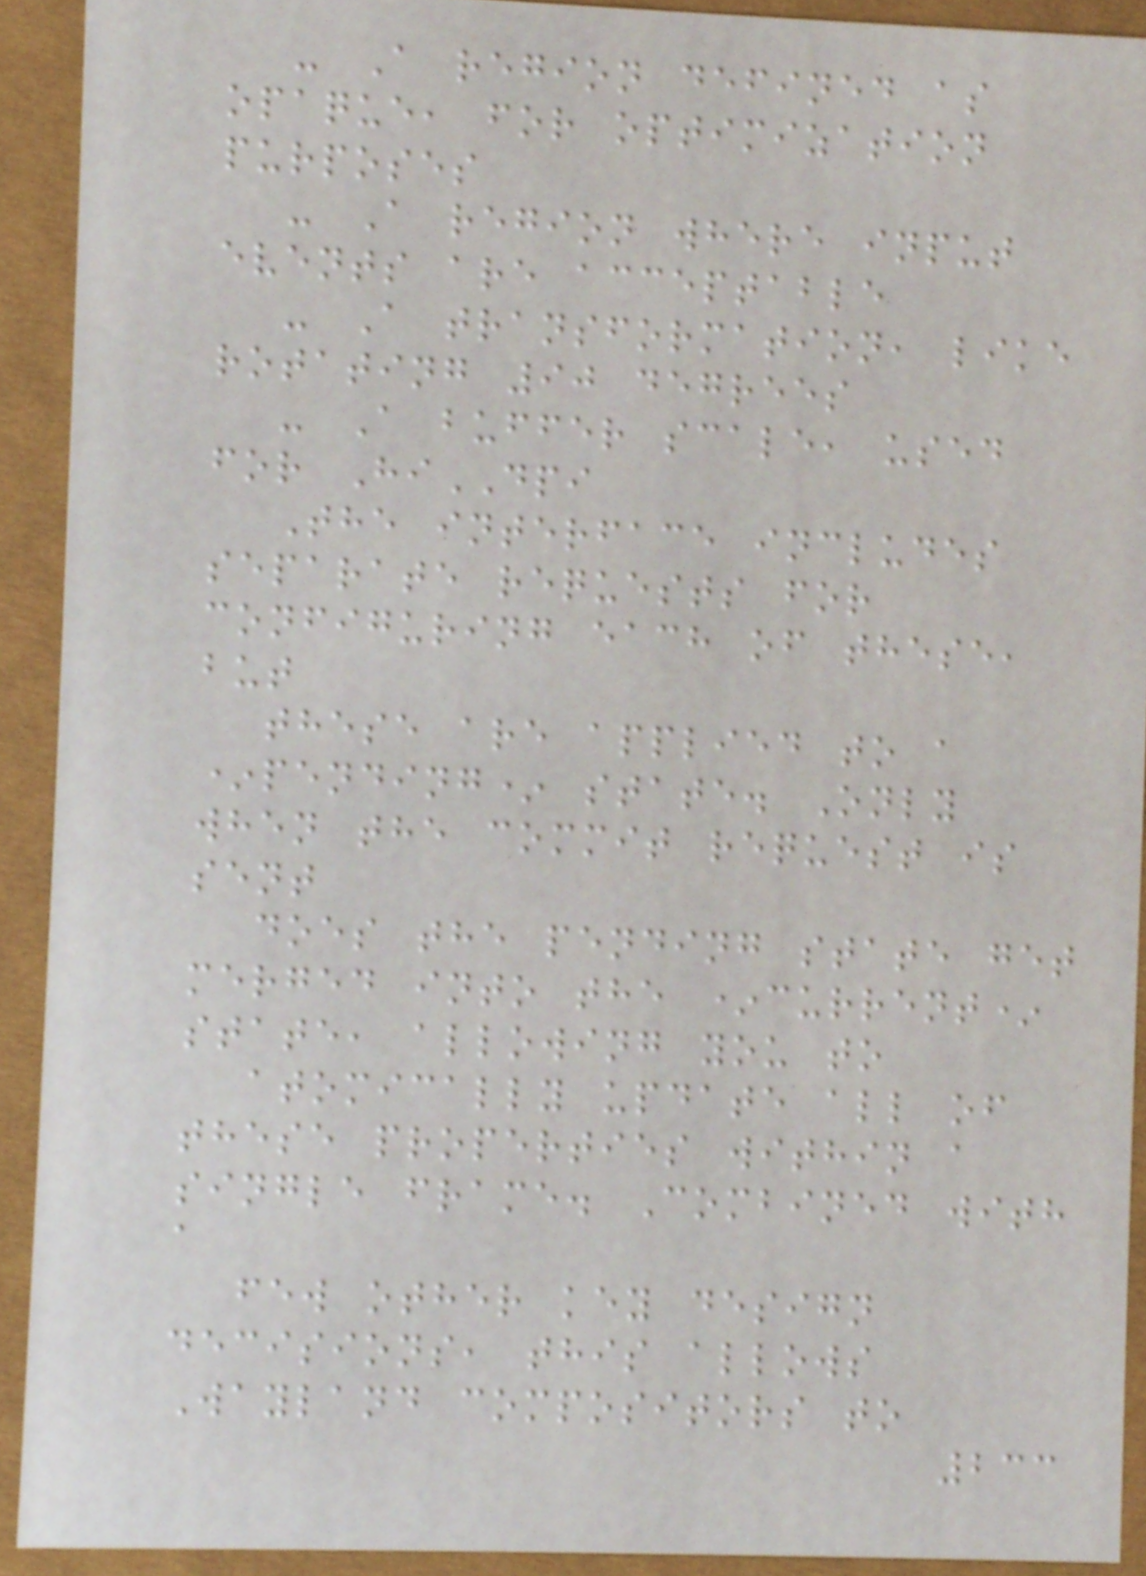- A region defined as
opaque, for optimization
purposes
- A region where input
events are acceptable
- A transformation, like
rotating 90 degrees
- A buffer scale, used
for HiDPI
The interface includes
separate requests for
configuring each of these,
but
these are applied to a
*pending* state. Only
when the commit request is
sent
does the pending state get
merged into the *current*
state, allowing you to
atomically update all of
these properties within a
single frame. Combined with
a
few other key design
decisions, this allows
Wayland compositors to
233
